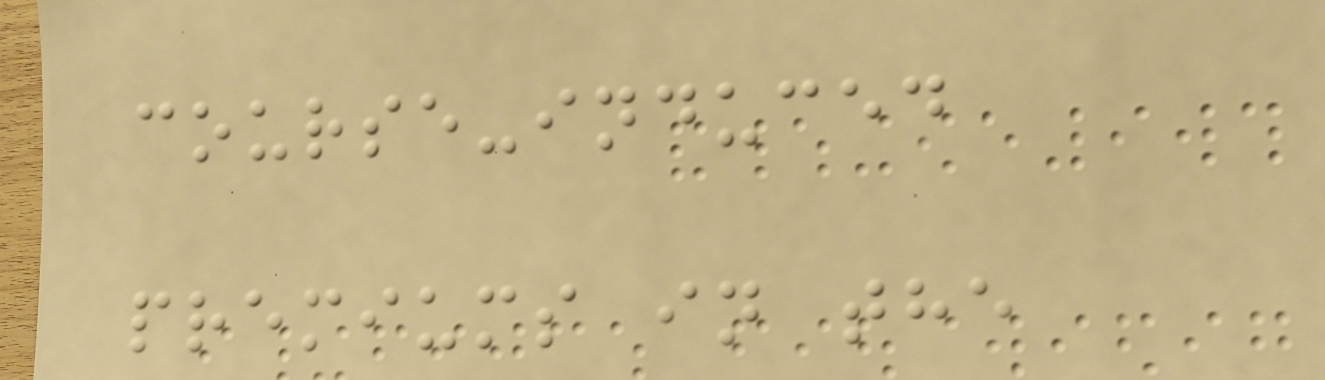course-induced
premiums in the
